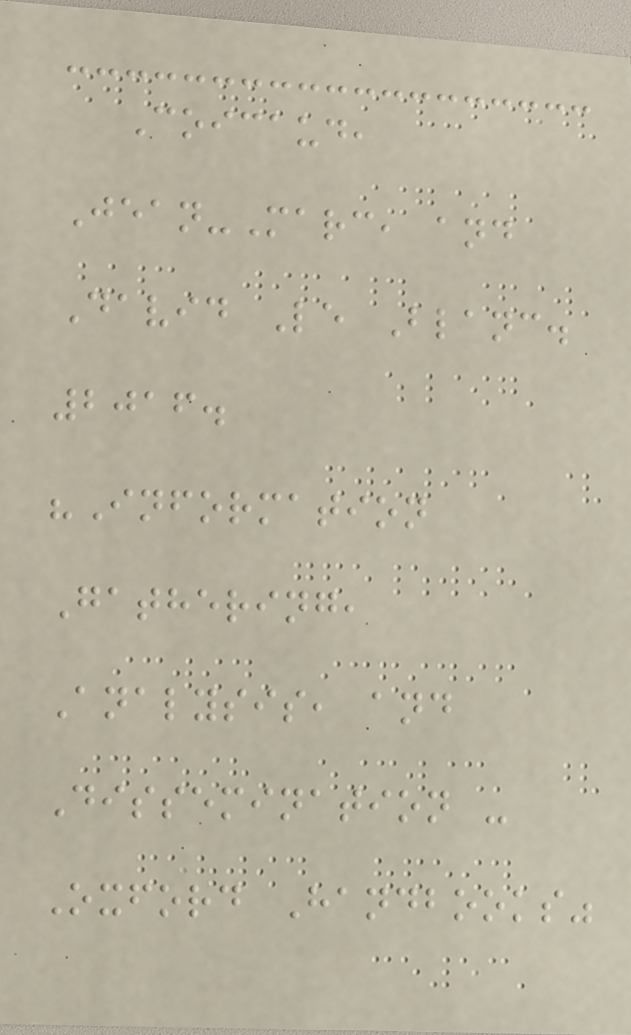Coicaud,
Jean-Marc, and
David Le Blanc.
2016.
"Information
Gathering,
Analysis, and
Dissemination -
Oxford Handbooks"
